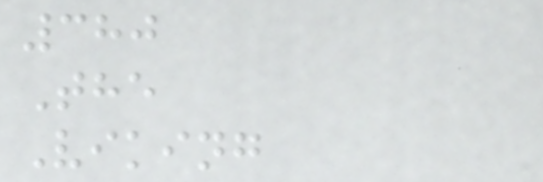380
The
Viking
